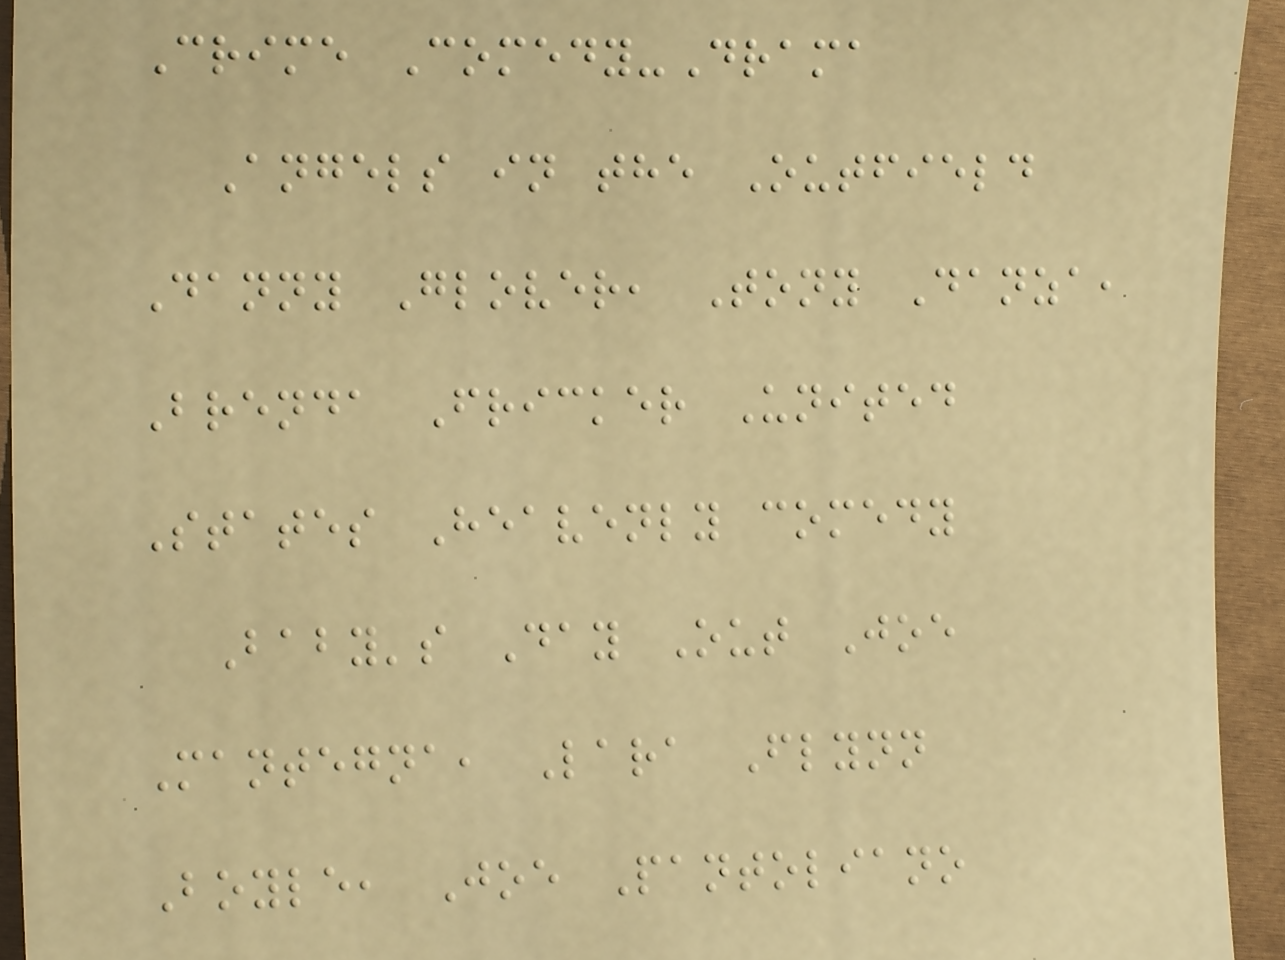Crime Comedy-Drama
Angels in the Outfield
Danny Glover, Tony Danza,
Brenda Fricker United
States Heavenly comedy
Baby's Day Out Joe
Mantegna, Lara Flynn
Boyle, Joe Pantoliano
